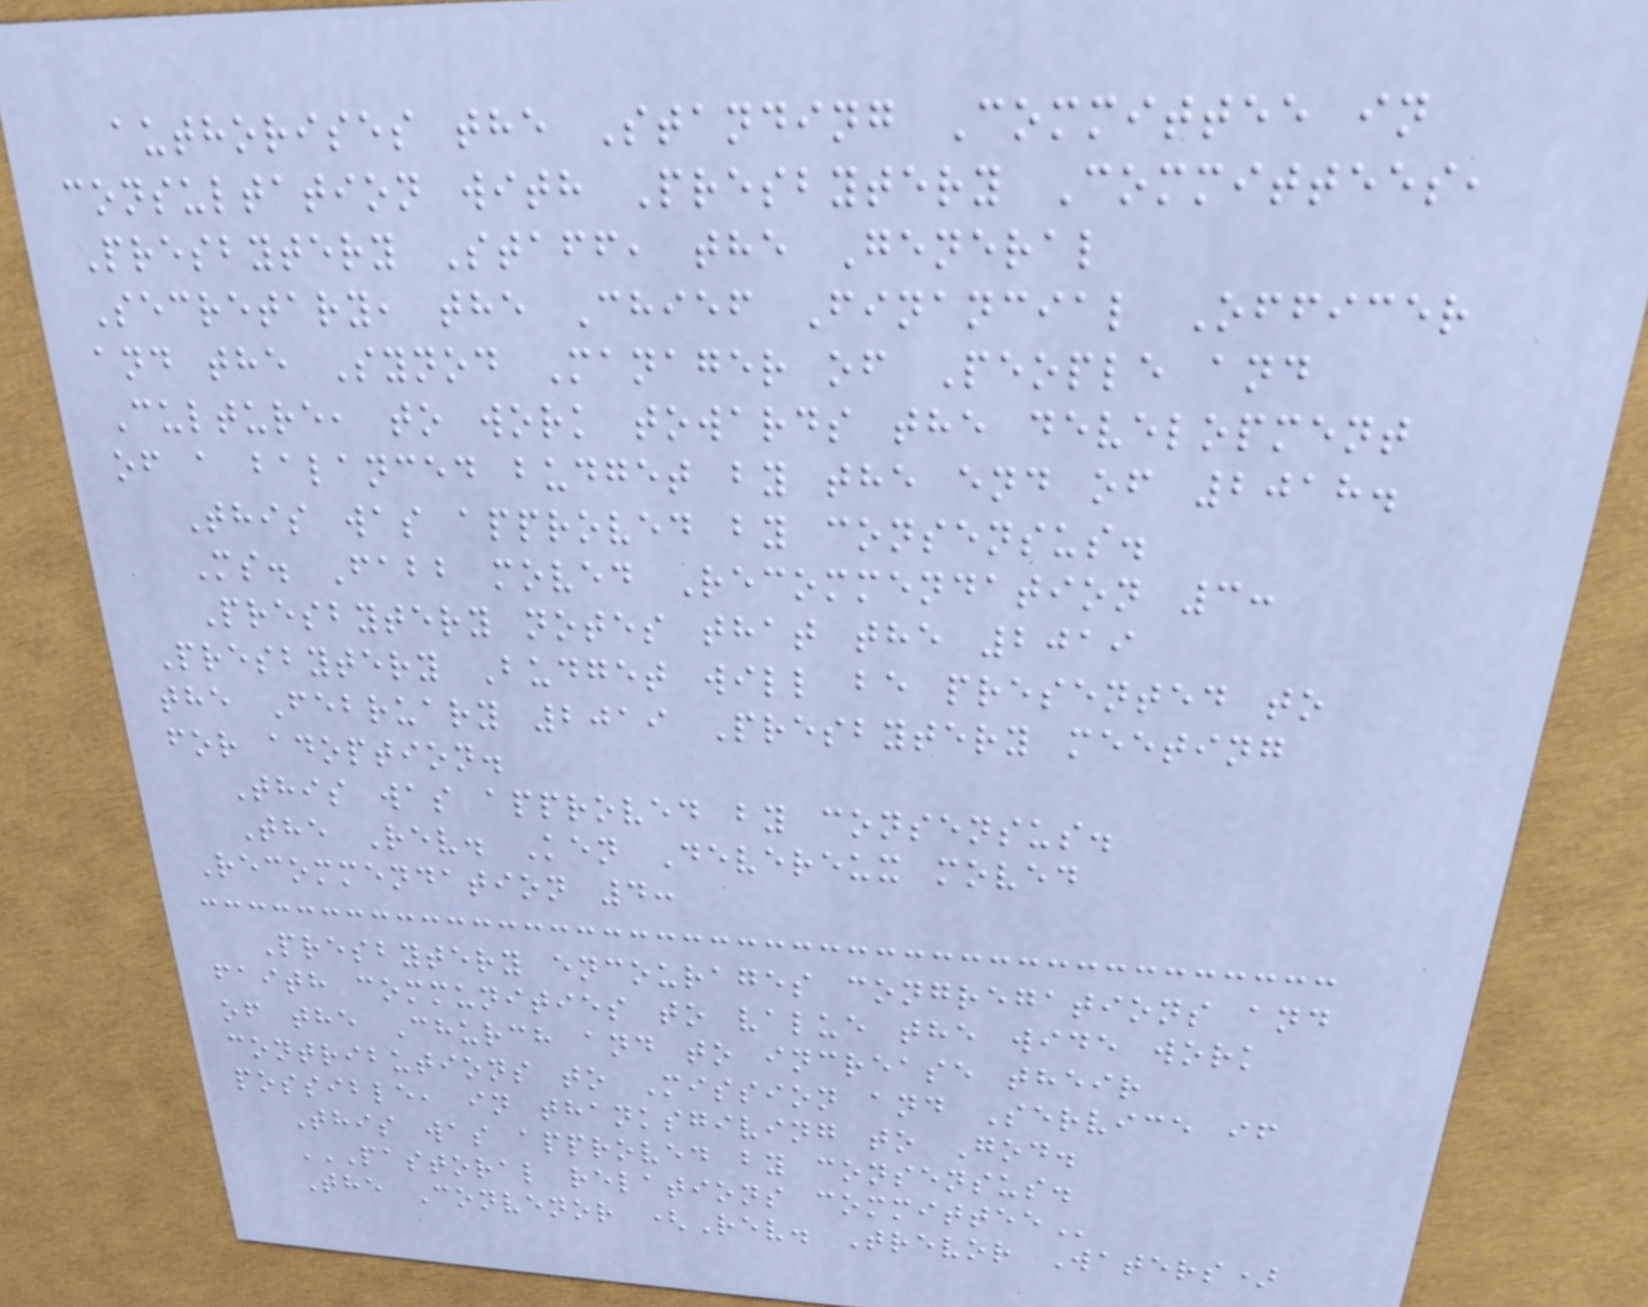authorises the Standing Committee in
consultation with Presbytery Committees,
Presbytery Staff, the General
Secretary, the Chief Financial Officer
and the Synod Manager of People and
Culture, to work towards the development
of a balanced budget by the end of 2018.
This was approved by consensus.
Ms. Fabb moved Recommendation 3:
Presbytery notes that the 2019
Presbytery Budget will be presented to
the February 2019 Presbytery meeting
for adoption.
This was approved by consensus.
The Rev. Ken Devereux moved
Recommendation 4:
Presbytery encourages congregations and
faith communities to value the wide work
of the Church and to increase their
contributions to Mission and Service if
possible, in thanksgiving to God.
This was approved by consensus.
PASTORAL RELATIONS COMMITTEE
The Convenor (Rev. Trevor Waters)
